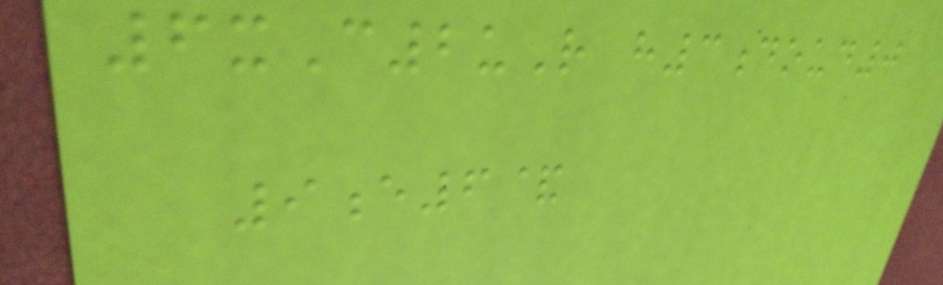6xC2uR h3doud0
9e6&
